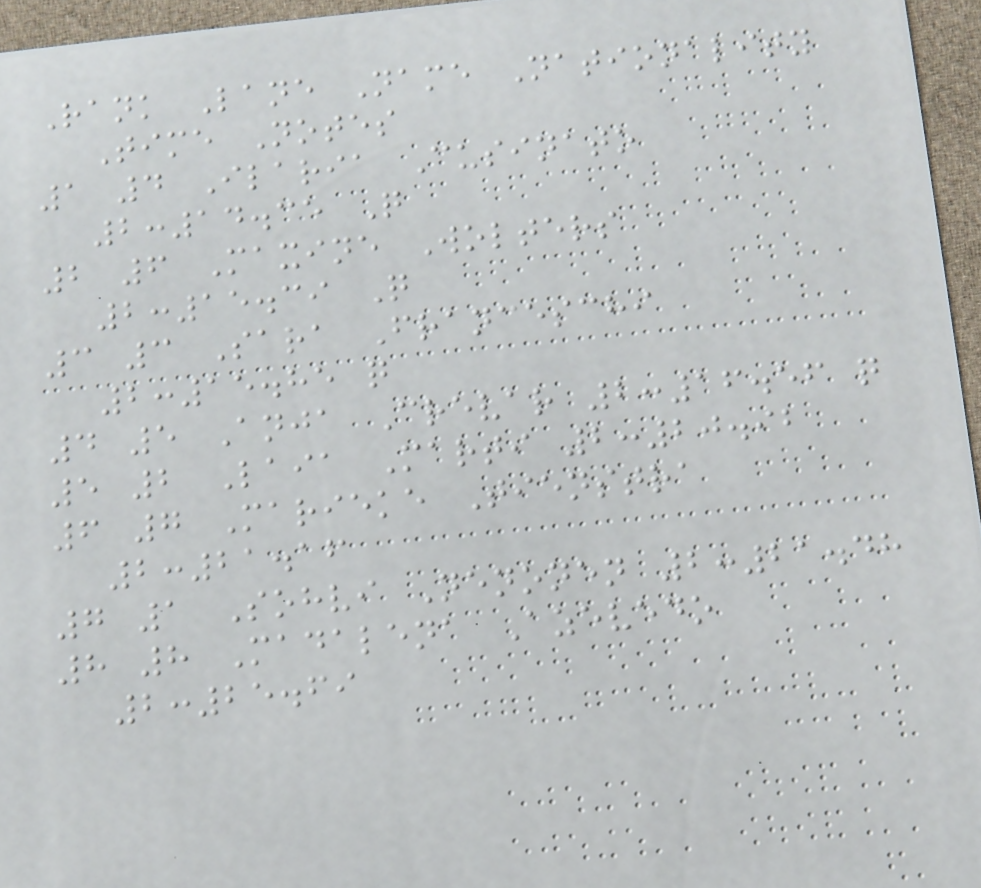Rank Lane Name Nationality
Time Notes
1 4 Ilaria Cusinato
2:14.35 Q
2 6 Maxine Wolters
2:15.39 Q
3 3 Sara Franceschi
2:15.85 q
4 5 Anja Crevar 2:16.56 q
5 2 Laia Marti 2:20.92
6 7 Marieke Tienstra
2:21.16
7 1 Sohvi Nenonen 2:21.48
8 8 Madalena Azevedo
2:25.69
